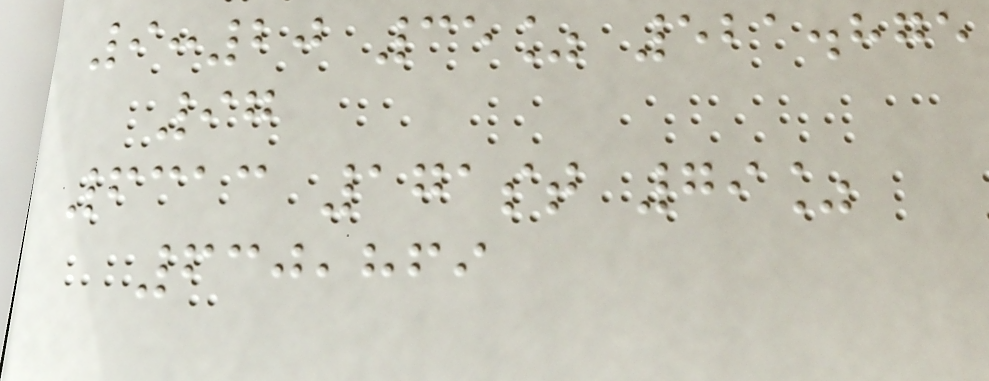9:20 35% 521.875
97
6313 171st 79%
630,869
